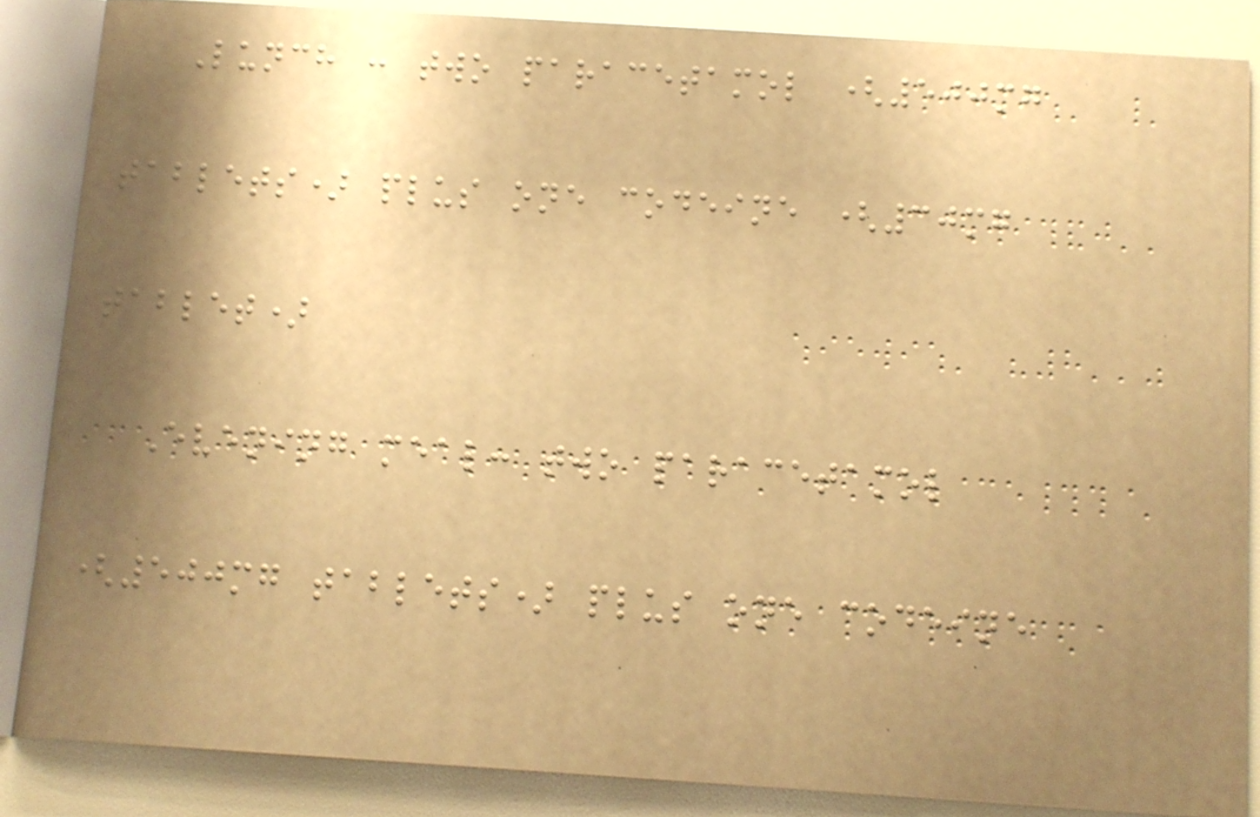Lunch : two paracetamol (500mg
tablets) plus one codeine (30mg
tablet)
Evening meal: two paracetamol
(500mg tablets) plus one codeine
